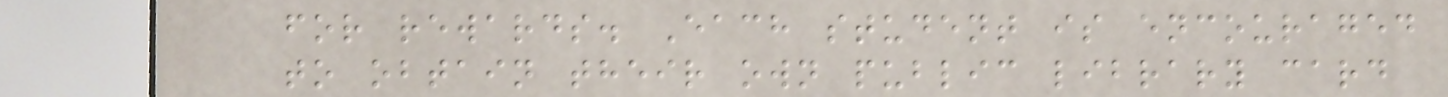for rewards. Each student is encouraged
to obtain their own public library card
